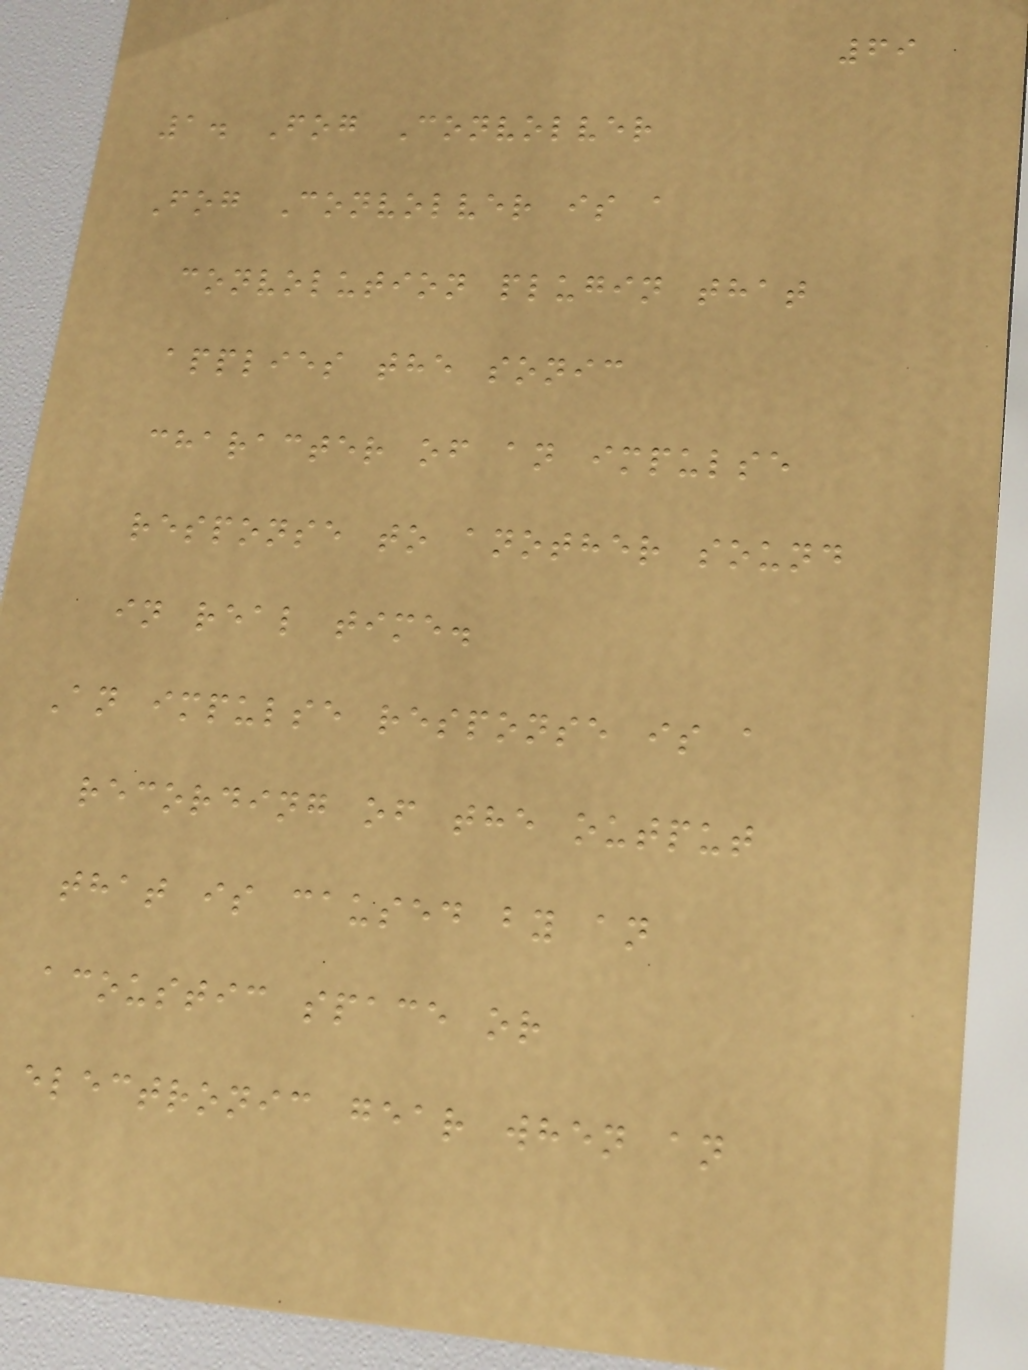69
1. Fog Convolver
Fog Convolver is a
convolution plugin that
applies the sonic
character of an impulse
response to another sound
in real time.
An impulse response is a
recording of the output
that is caused by an
acoustic space or
electronic gear when an
